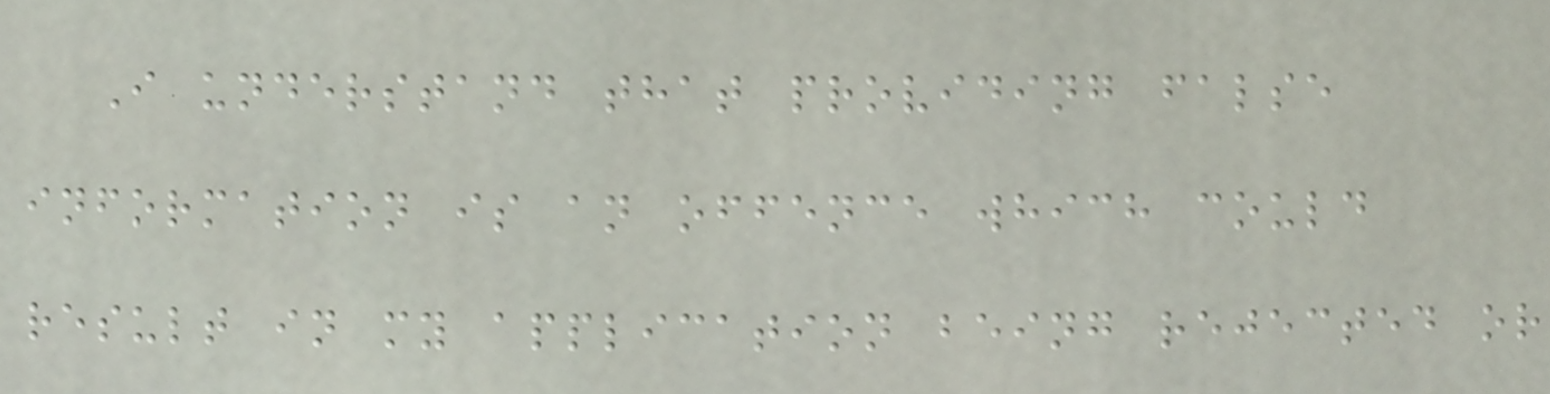I understand that providing false
information is an offence which could
result in my application being rejected or
